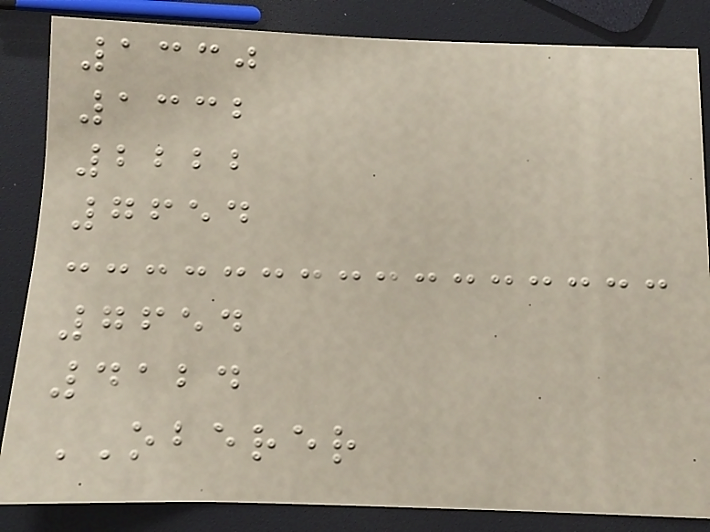1330
1332
2222
7654
7654
4124
OBERER
